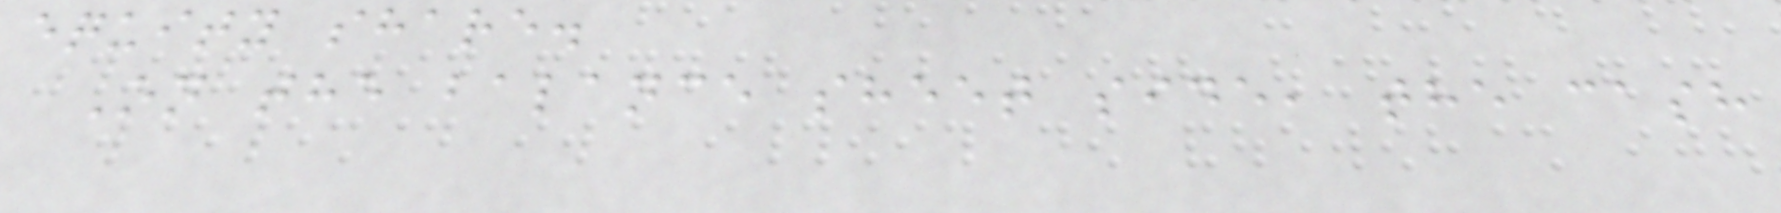equity share.
On the balance sheet side, the cash
